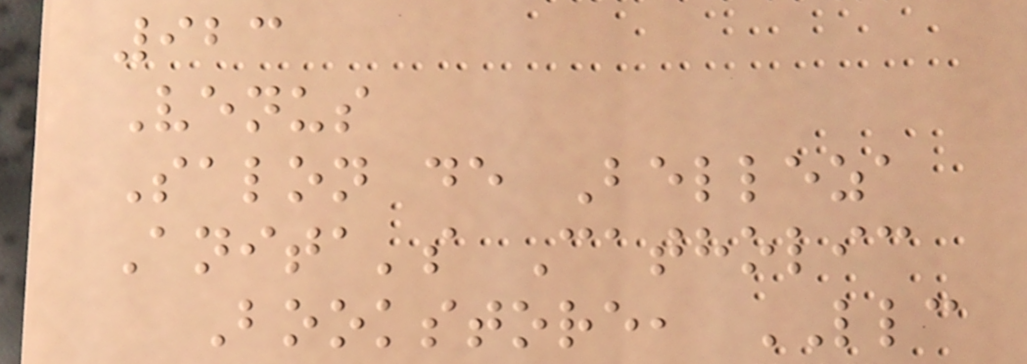923
Venus
Salon de Belleza
Anita's Catholic
Bookstore, LLC
